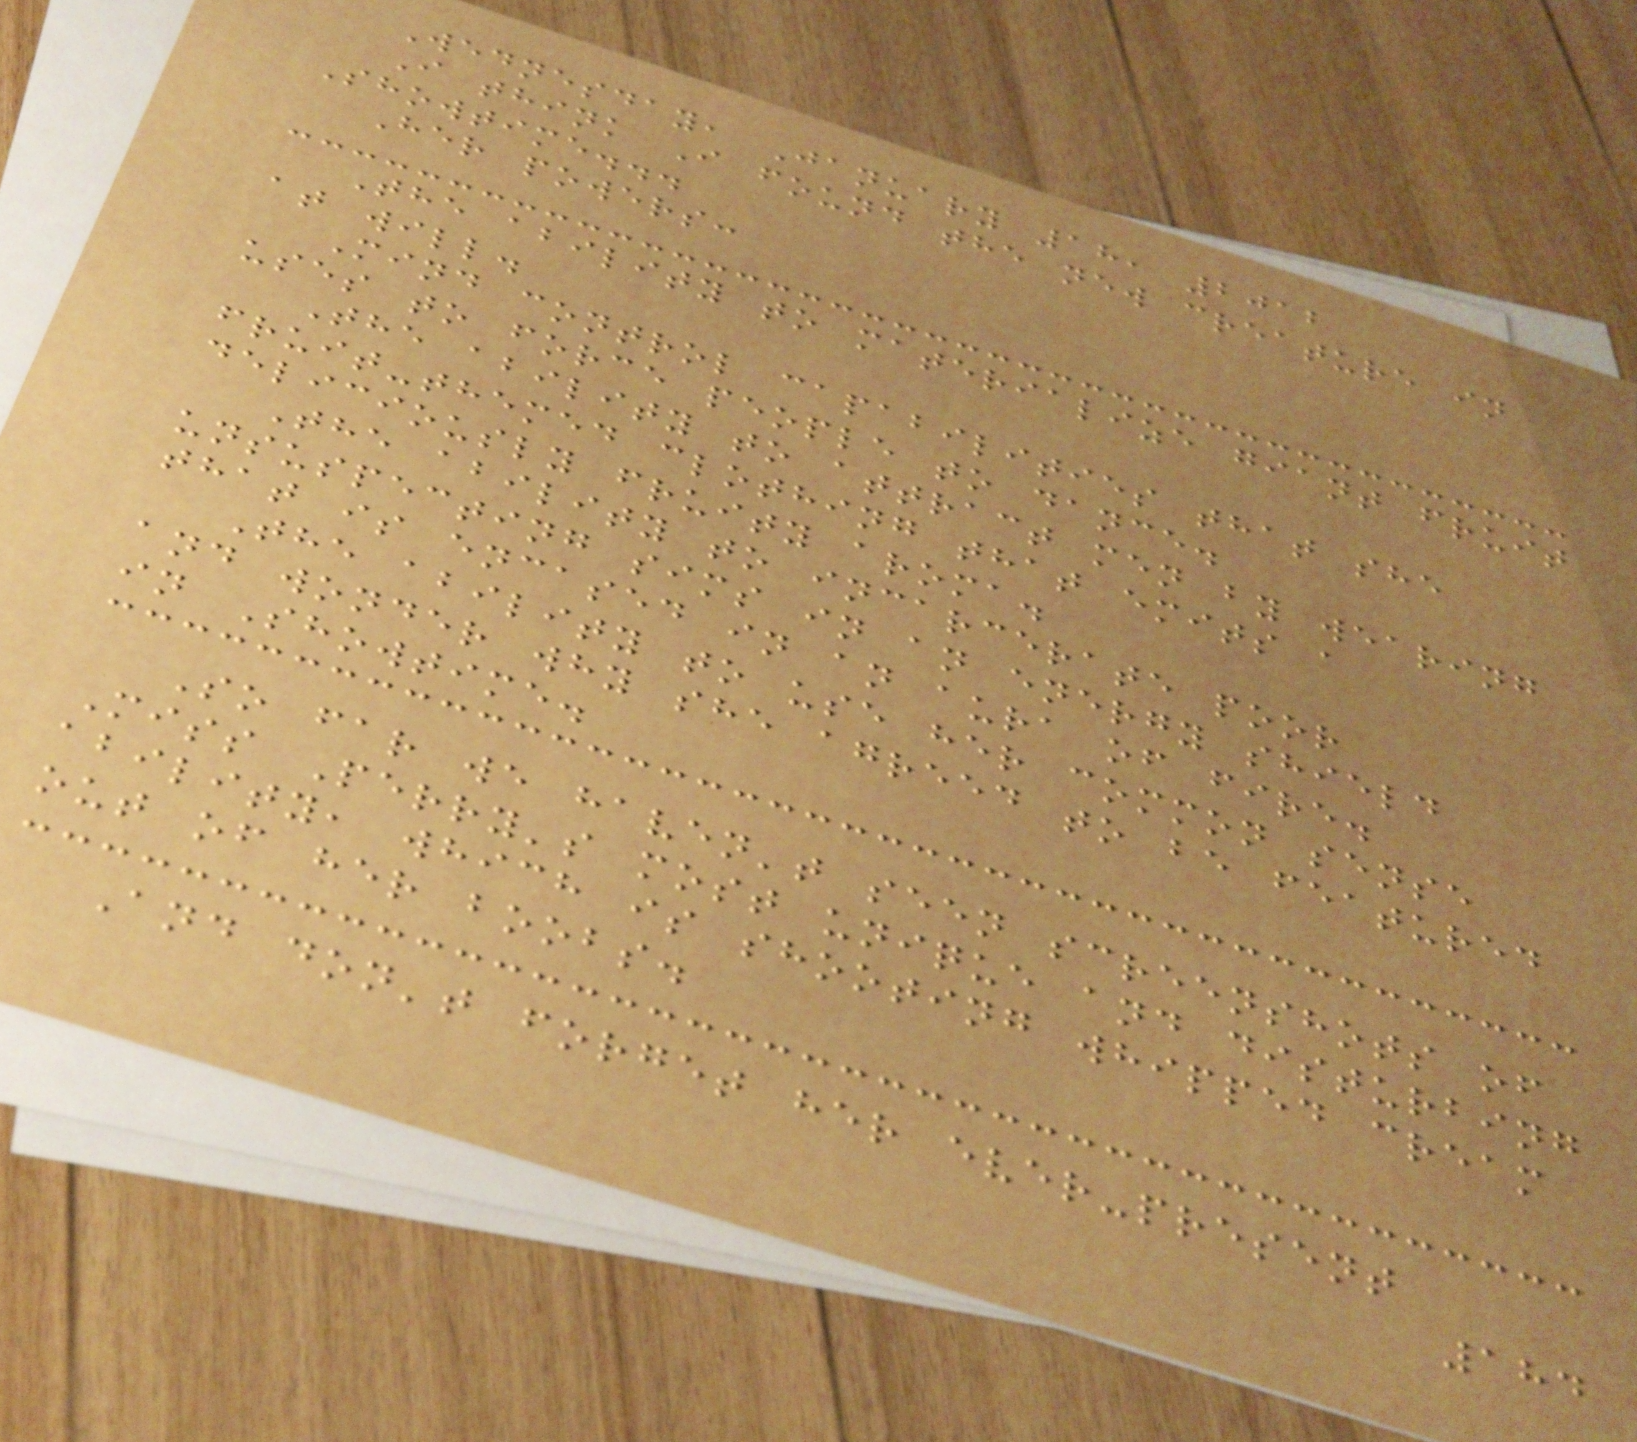Wednesday, January 18, 2012
I think I found the new creature in
Showtime...
Her powers:
The ability to materialize giant fruit
at will.
Mind control capabilities that she
uses to force people to dance.
The ability to attract men by wearing
fruit-themed clothing that emits a
deliciously fruity aroma.
The ability to incarcerate poor
unsuspecting sims in an energy shield
that is encased in an aura of fire.
The ability to use her common sense
and wonder why she agreed to be featured
in Showtime.
So far we haven't seen screenshots of
Miss Perry's most unique and disturbing
ability, which is shooting whipped cream
out of her boobs.
And don't forget her ever-present
184
